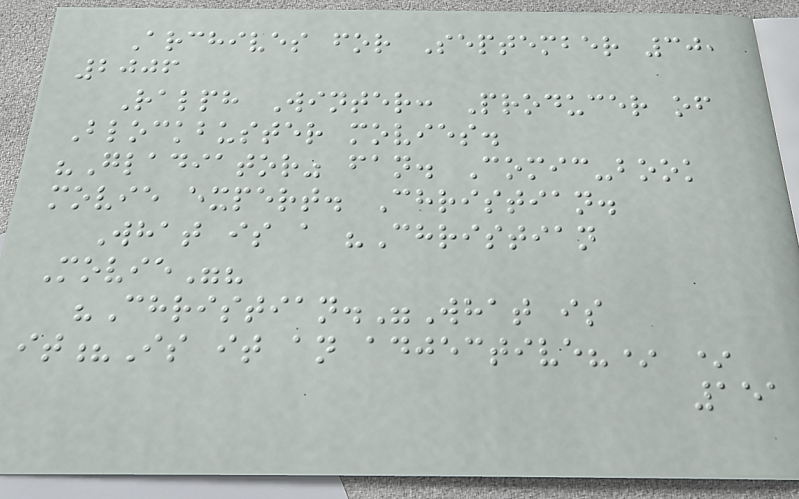Archives for September 30,
2006
Ralph Winter: Producer of
Blockbuster movies.
"Gladiator" fan. Comic-book
movie expert. Christian.
What is a "Christian
Movie"?
"Christian."What is
it?Is it an adjective?* *
151
